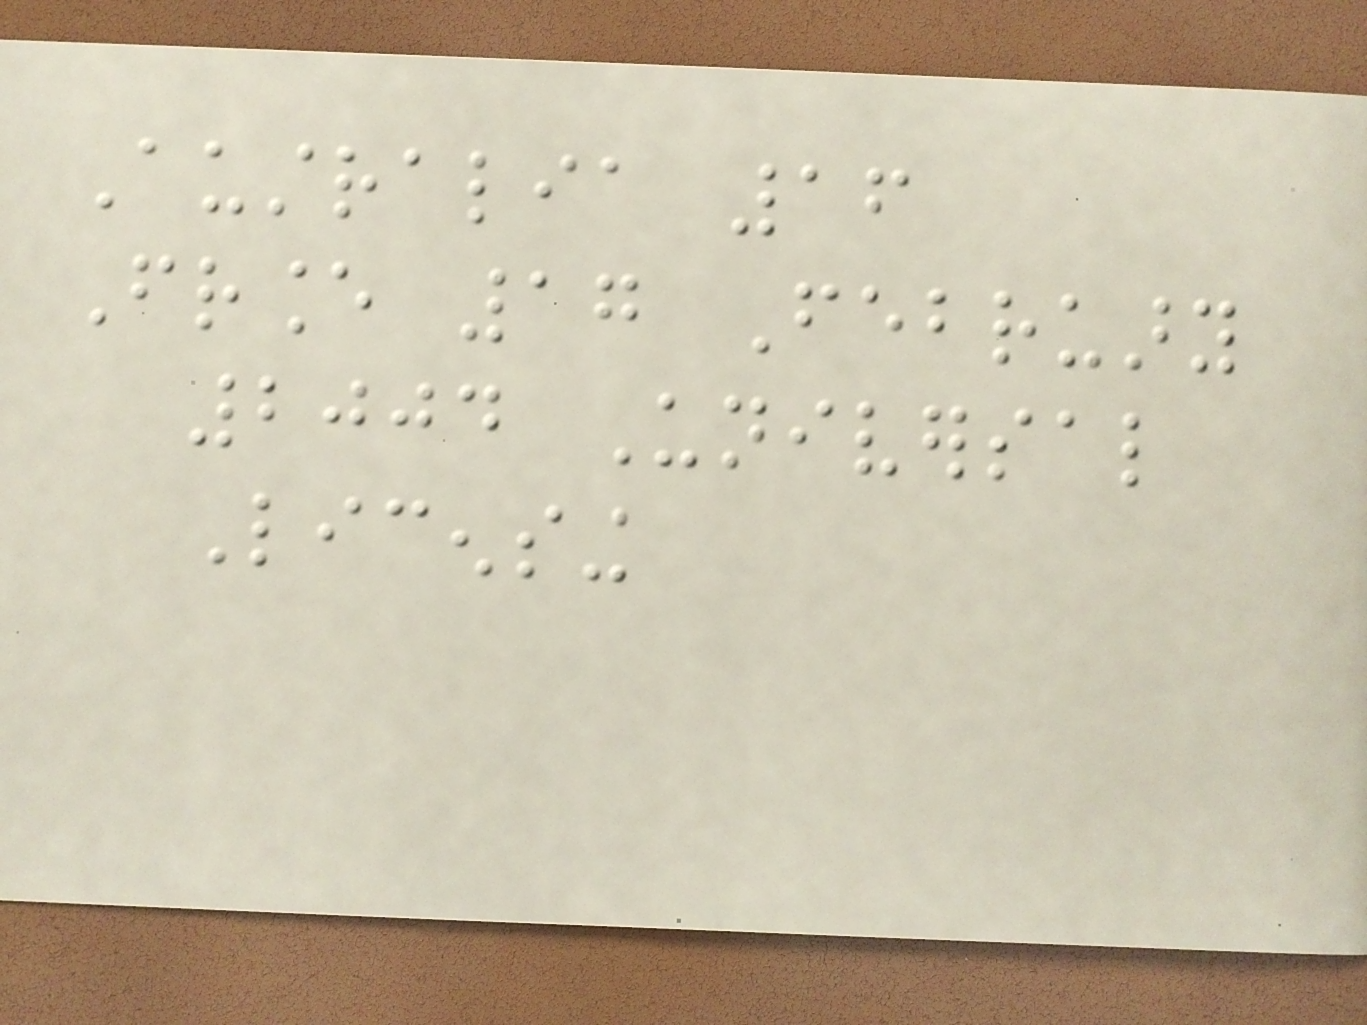Australia 16
France 17 February
2004 Universal
Licensing
